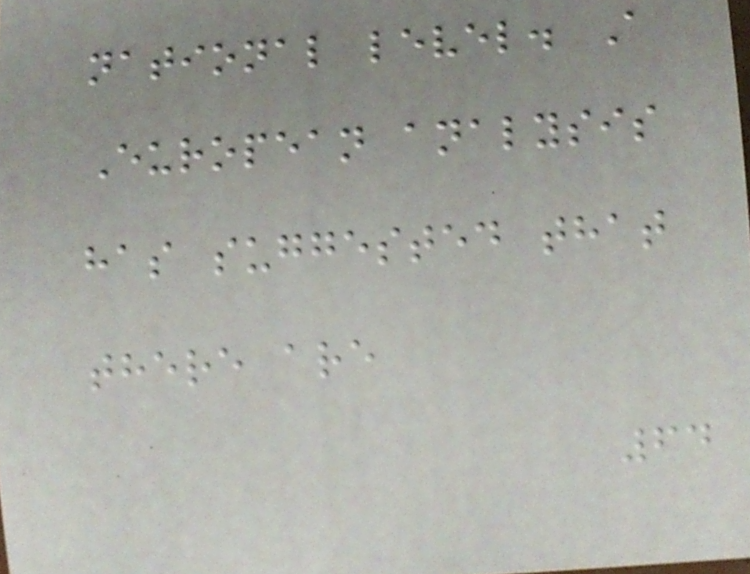national level. A
European analysis
has suggested that
there are
64
